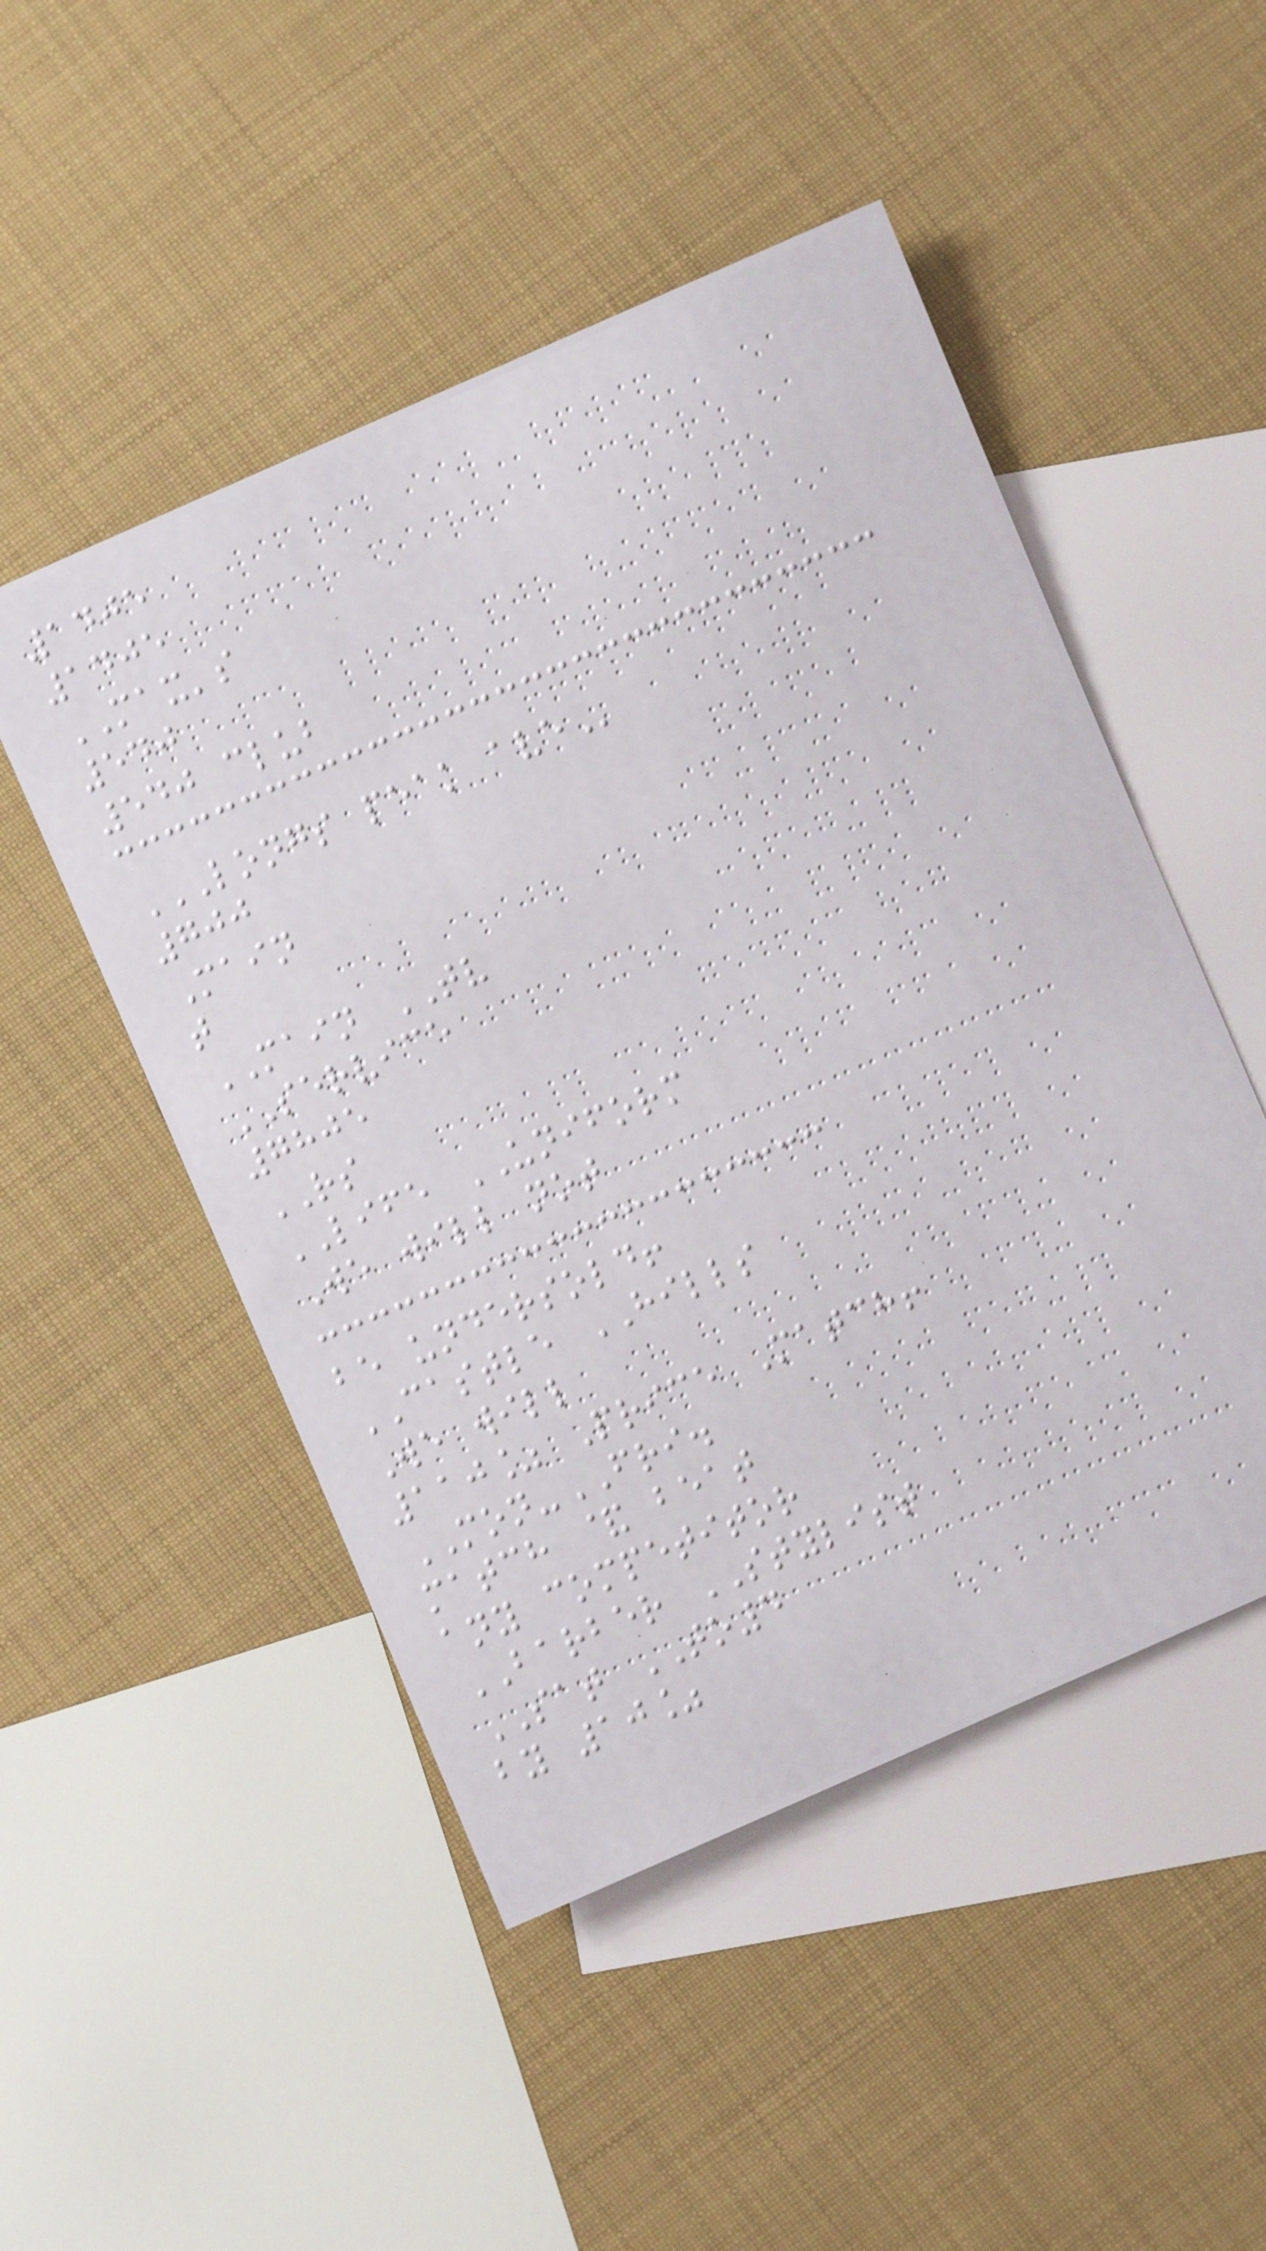1405
1405
MAX's
540
540 club
LONGS PEAK AVE
700
Main
t
MAIN TV
SERVICE
7805
RS
LIFE UNIFORM
We will not
be undersold!
CASTLE HILLS
We will
110% Price Match!
MON-FRI.
match & beat
any competitor
BARBER STYLIST
SAT TO4
by 10%
